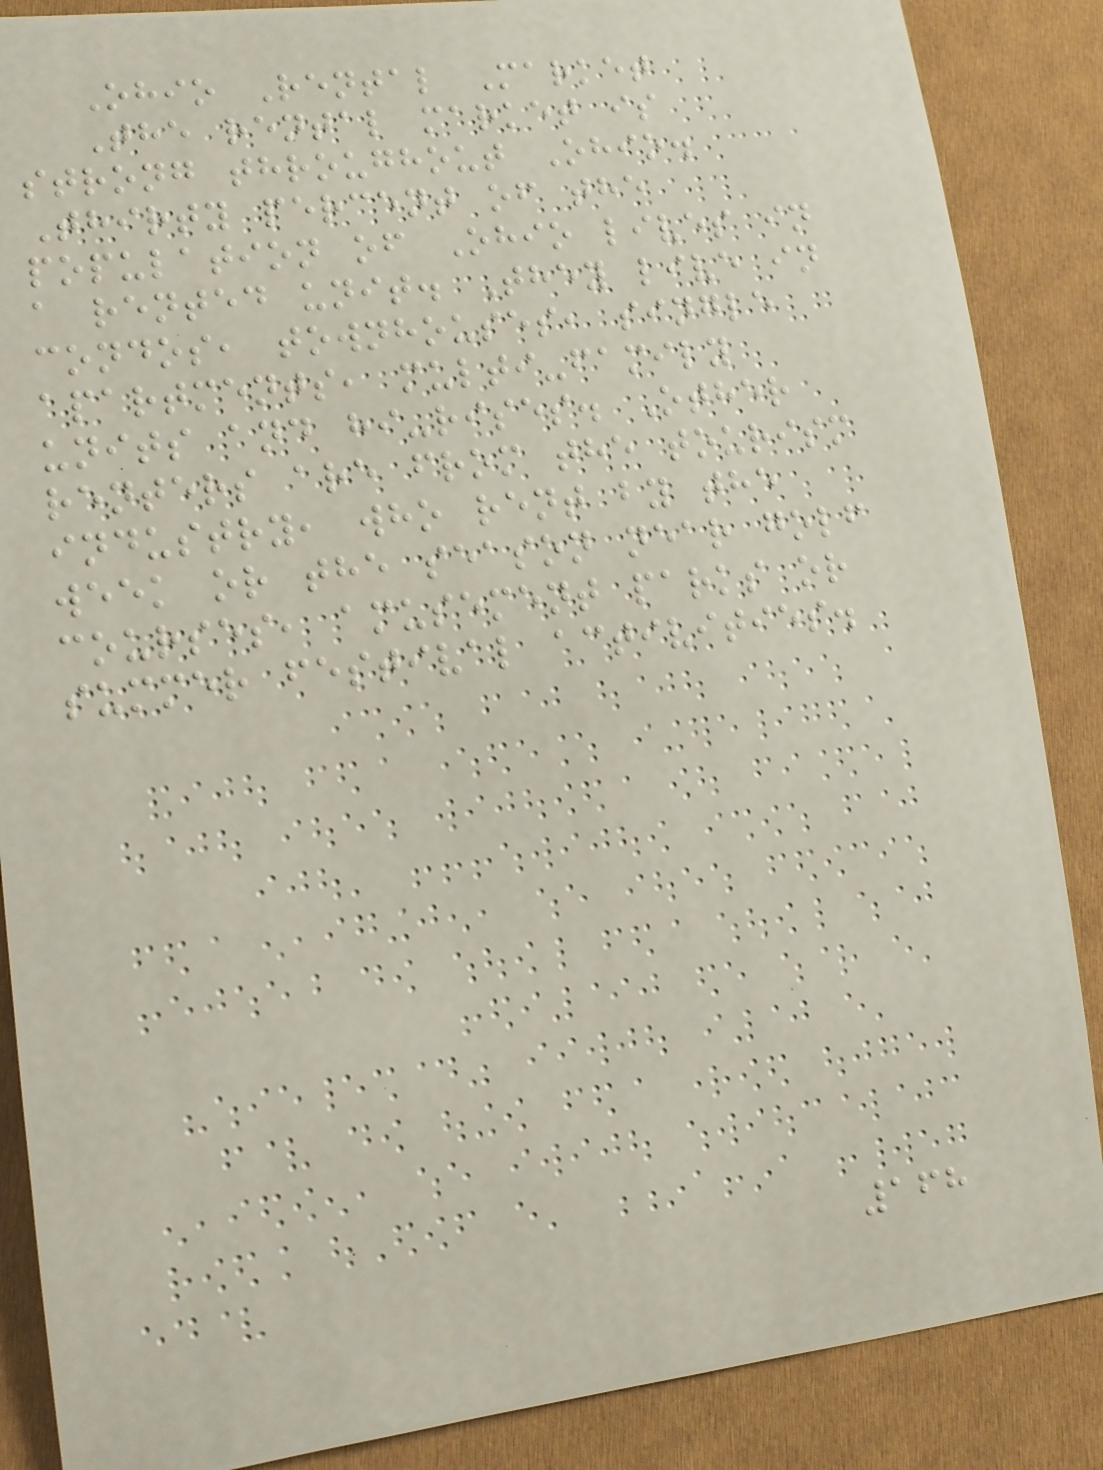Ohio Rental Market
The rental market is
strong throughout Ohio.
Thirty percent of the
population of Ohio lives in
a rented unit. They live in
condos, townhouses, single
apartments, multi-family
units and hi-rises. Other
renters are from the tourism
industry, who rent by the
week or the season near golf
courses, amusement parks or
summer festival activities.
168
